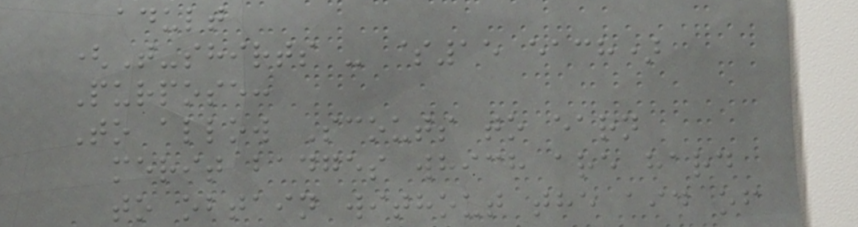adult
(T-shirts - $15 each)
Purpose:
To allow Scouts to earn
merit badges which are hard
to obtain without the aid of
